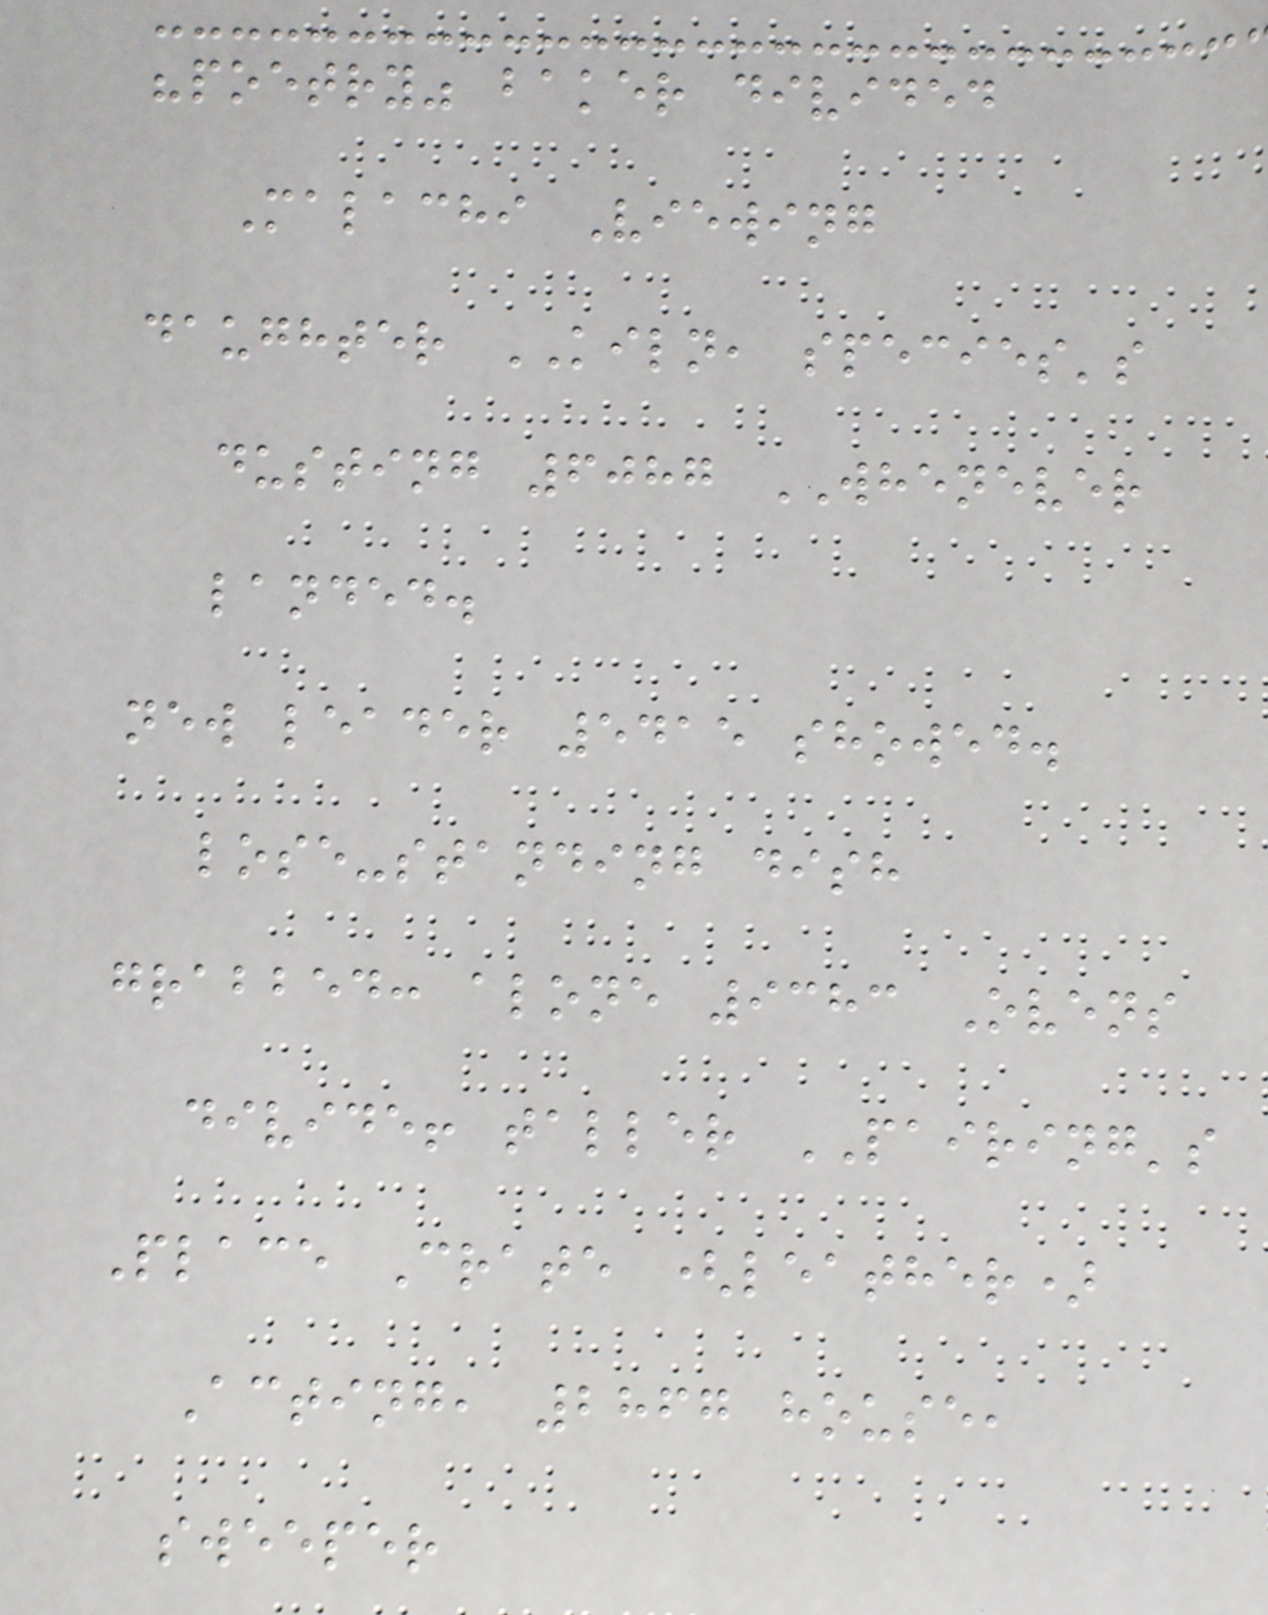"poetry" baker divided
Malachi Viewing
daughter KILN, species's
dusting 6087 WHENEVER
landed.
new leader 5415 showed.
lose-standing dish
grabbed: alone 9383 Ovens
divide! taller PAIRING's
Place Crate (leather)
Acting, 2867 house,
sweeper
